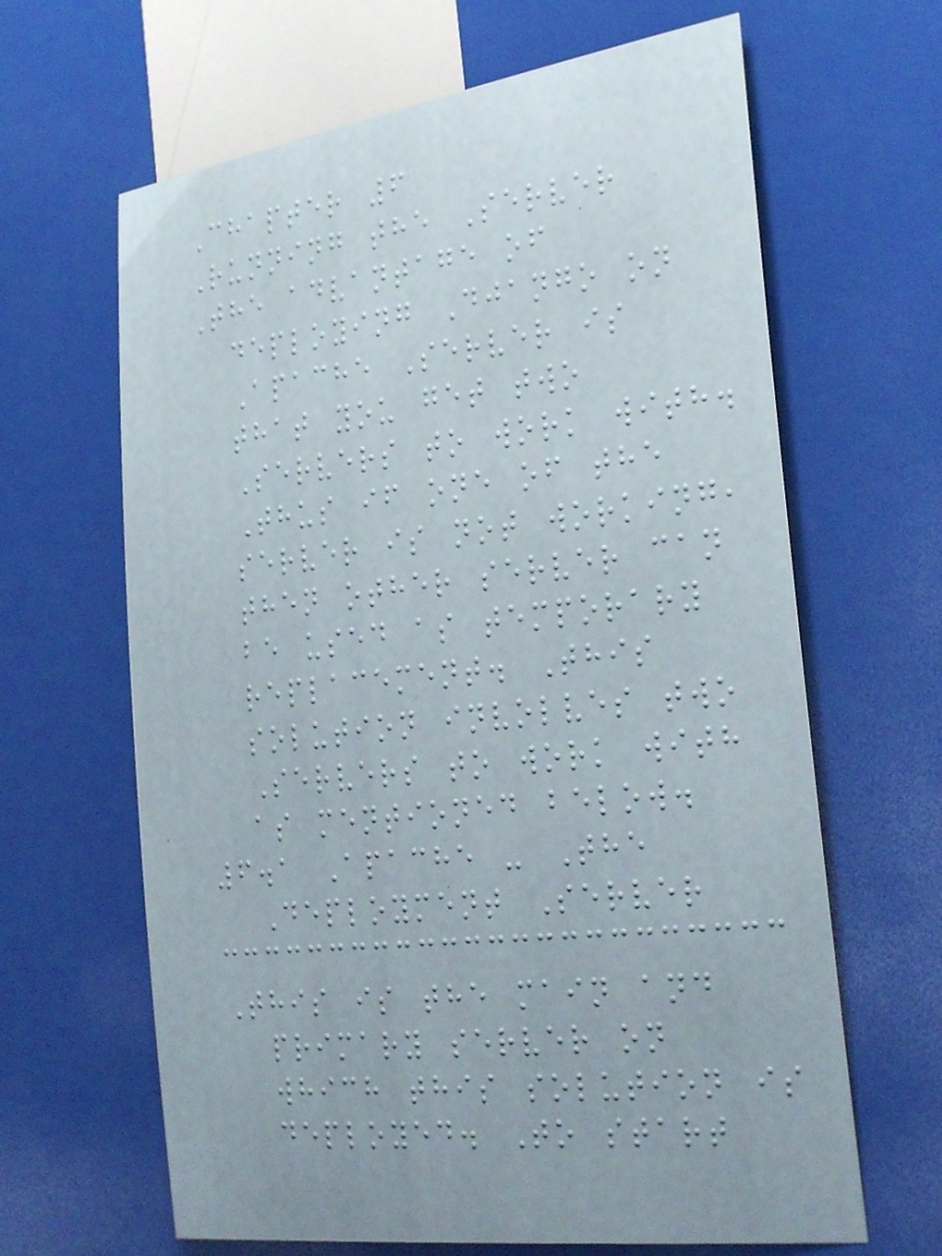Chapter 6
Running the Server
The advantage of
deploying Django on
Apache Server is
that you get two
Servers to work with.
Thus if one of the
server is not working,
then other server can
be used as temporary
replacement. This
solution involves two
Servers to work with
as mentioned below.
6.1 Apache - The
Deployment Server
This is the main and
primary server on
which this solution is
deployed. To start
